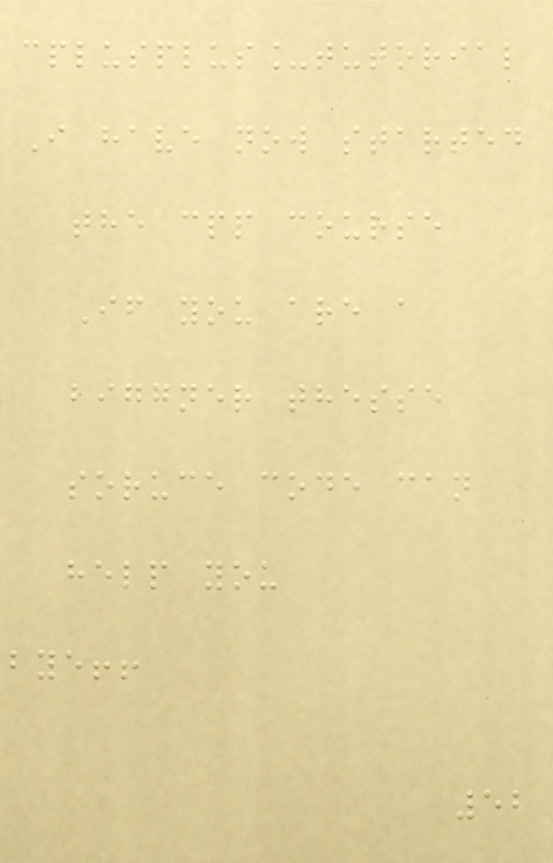cplusplus_tutorial
I have now started
the cpp course
If you are a
biggner thesse
soruce code can
help you
bye!!
52
